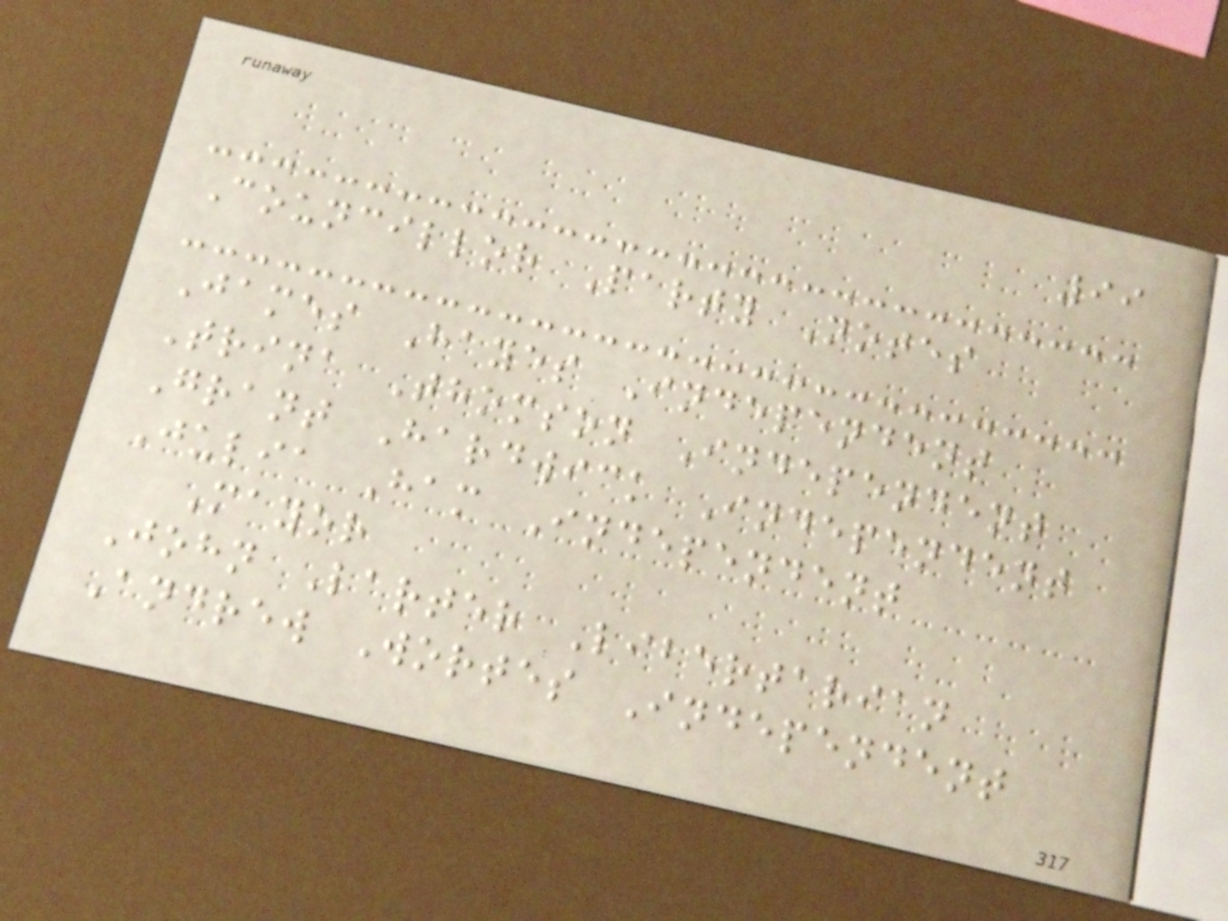99
Councillor Party Notes
James Hayes Independent
Trina Thomson Independent
Grant Hardwick Independent
Julia Ham Independent
Mayor
John Larter Libertarian
Andrew Wortes Independent
